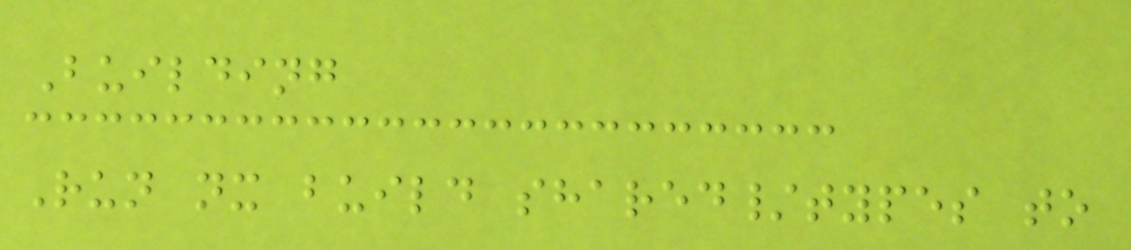Building
Run nx build shared/types to
